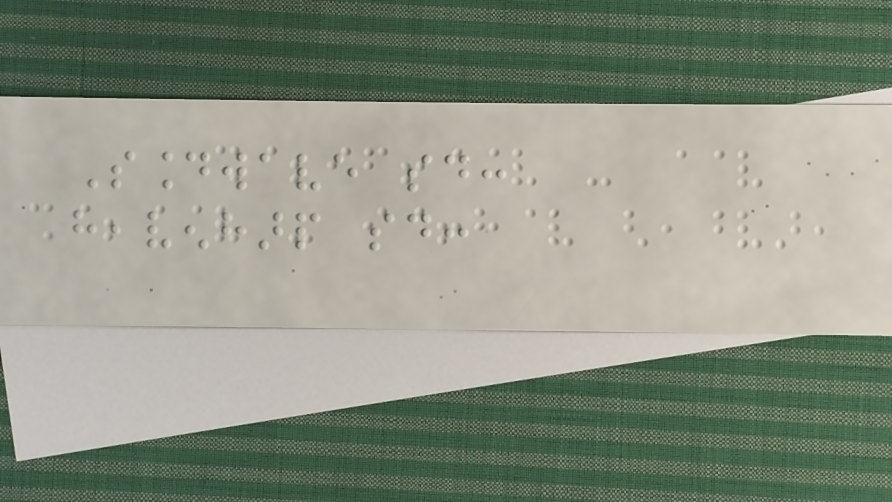Soundwave said:
heavenharp said:
